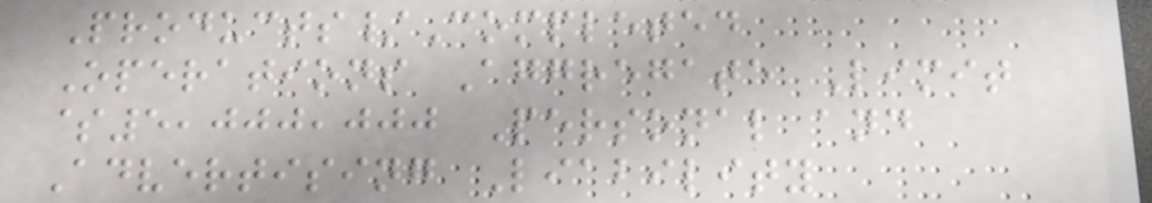Products/Completed
Operations Aggregate Limit
$5,000,000 Personal and
Advertising Liability
